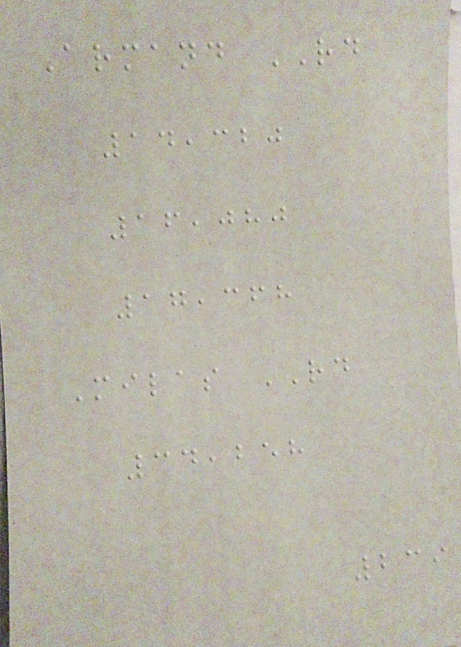Armand RD
14,320
16,080
17,368
Milas RD
34,258
239
